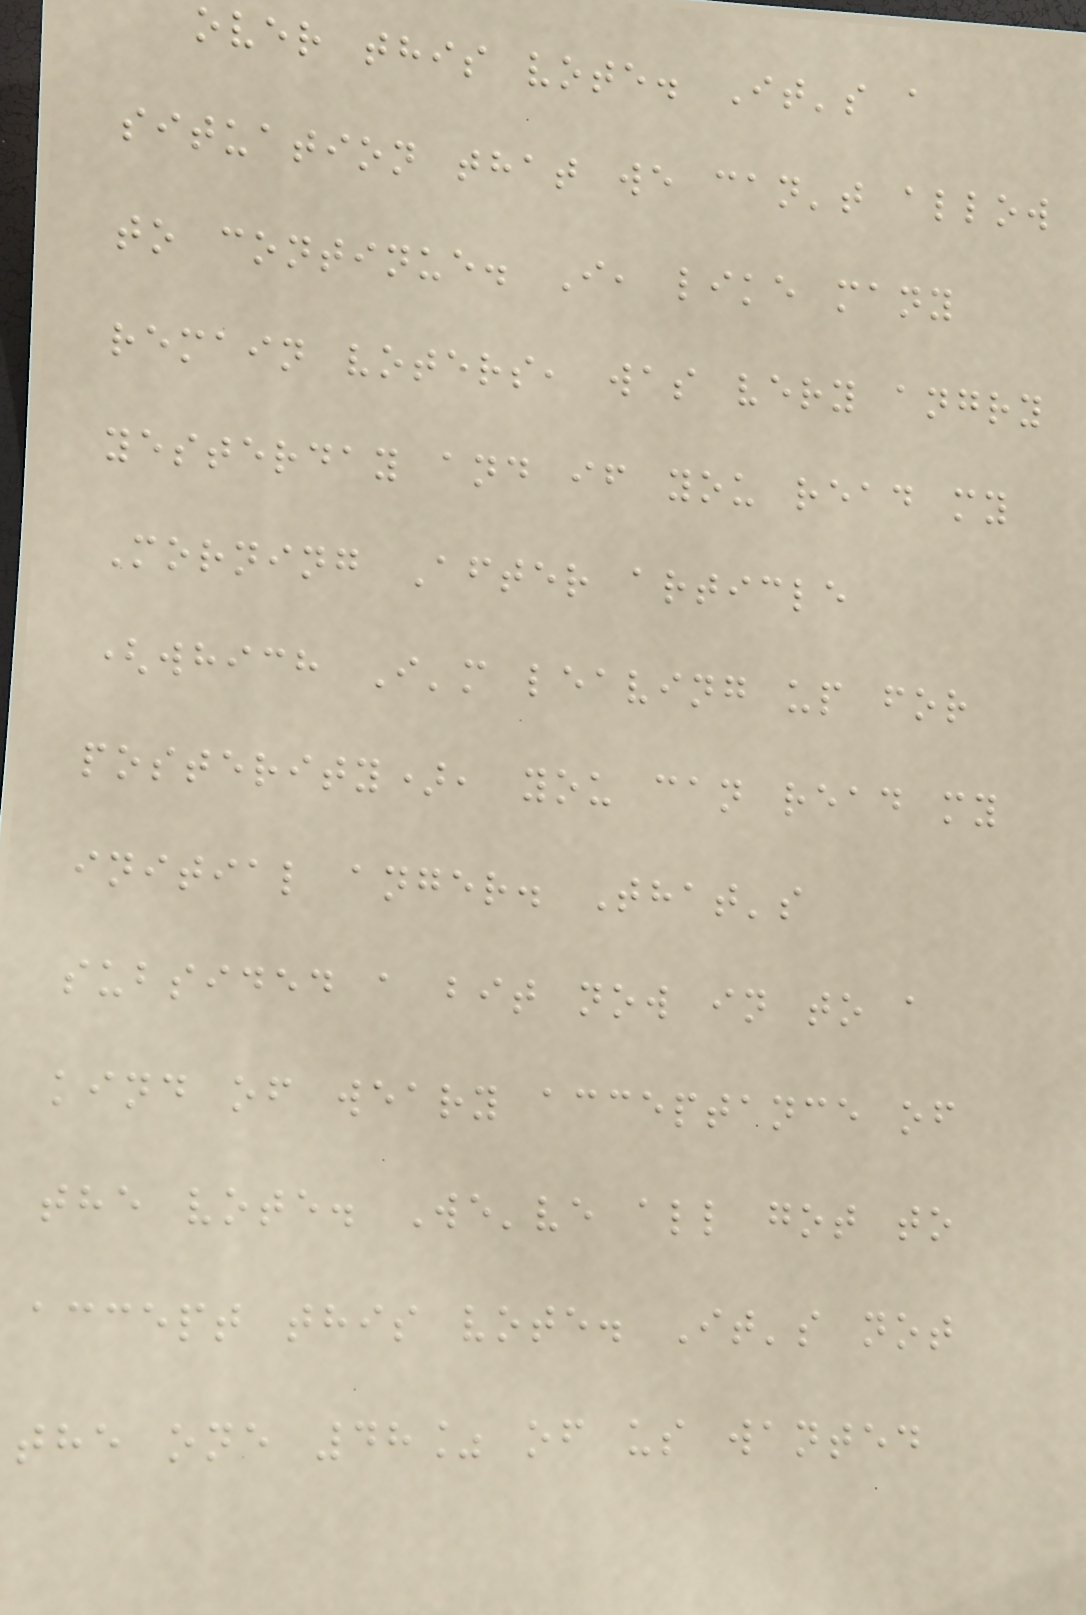over this vote. It's a
situation that we can't allow
to continue. I, like many
remain voters, was very angry
yesterday and if you read my
Morning After article
(which I'm leaving up for
posterity), you can read my
initial anger. That's
subsided a bit now in to a
kind of weary acceptance of
the vote. We've all got to
accept this vote. It's not
the one 48% of us wanted
